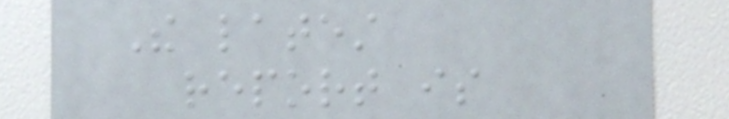The latest
report is
